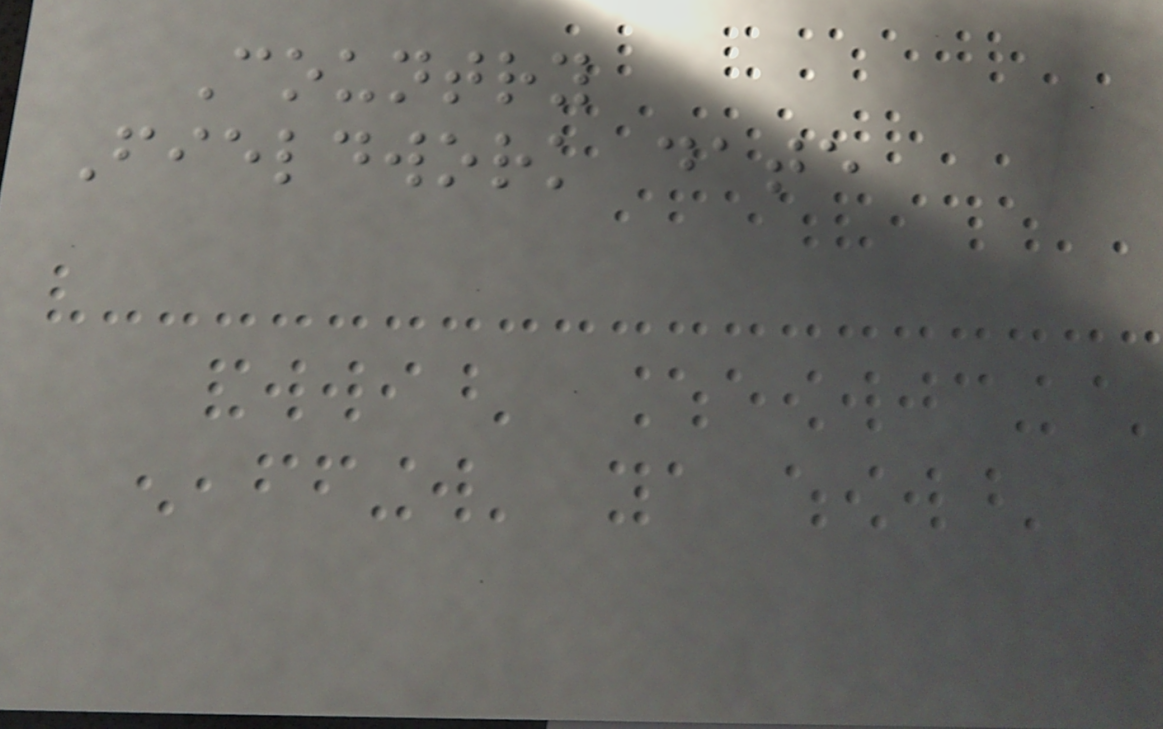Country
Fieldwork date
